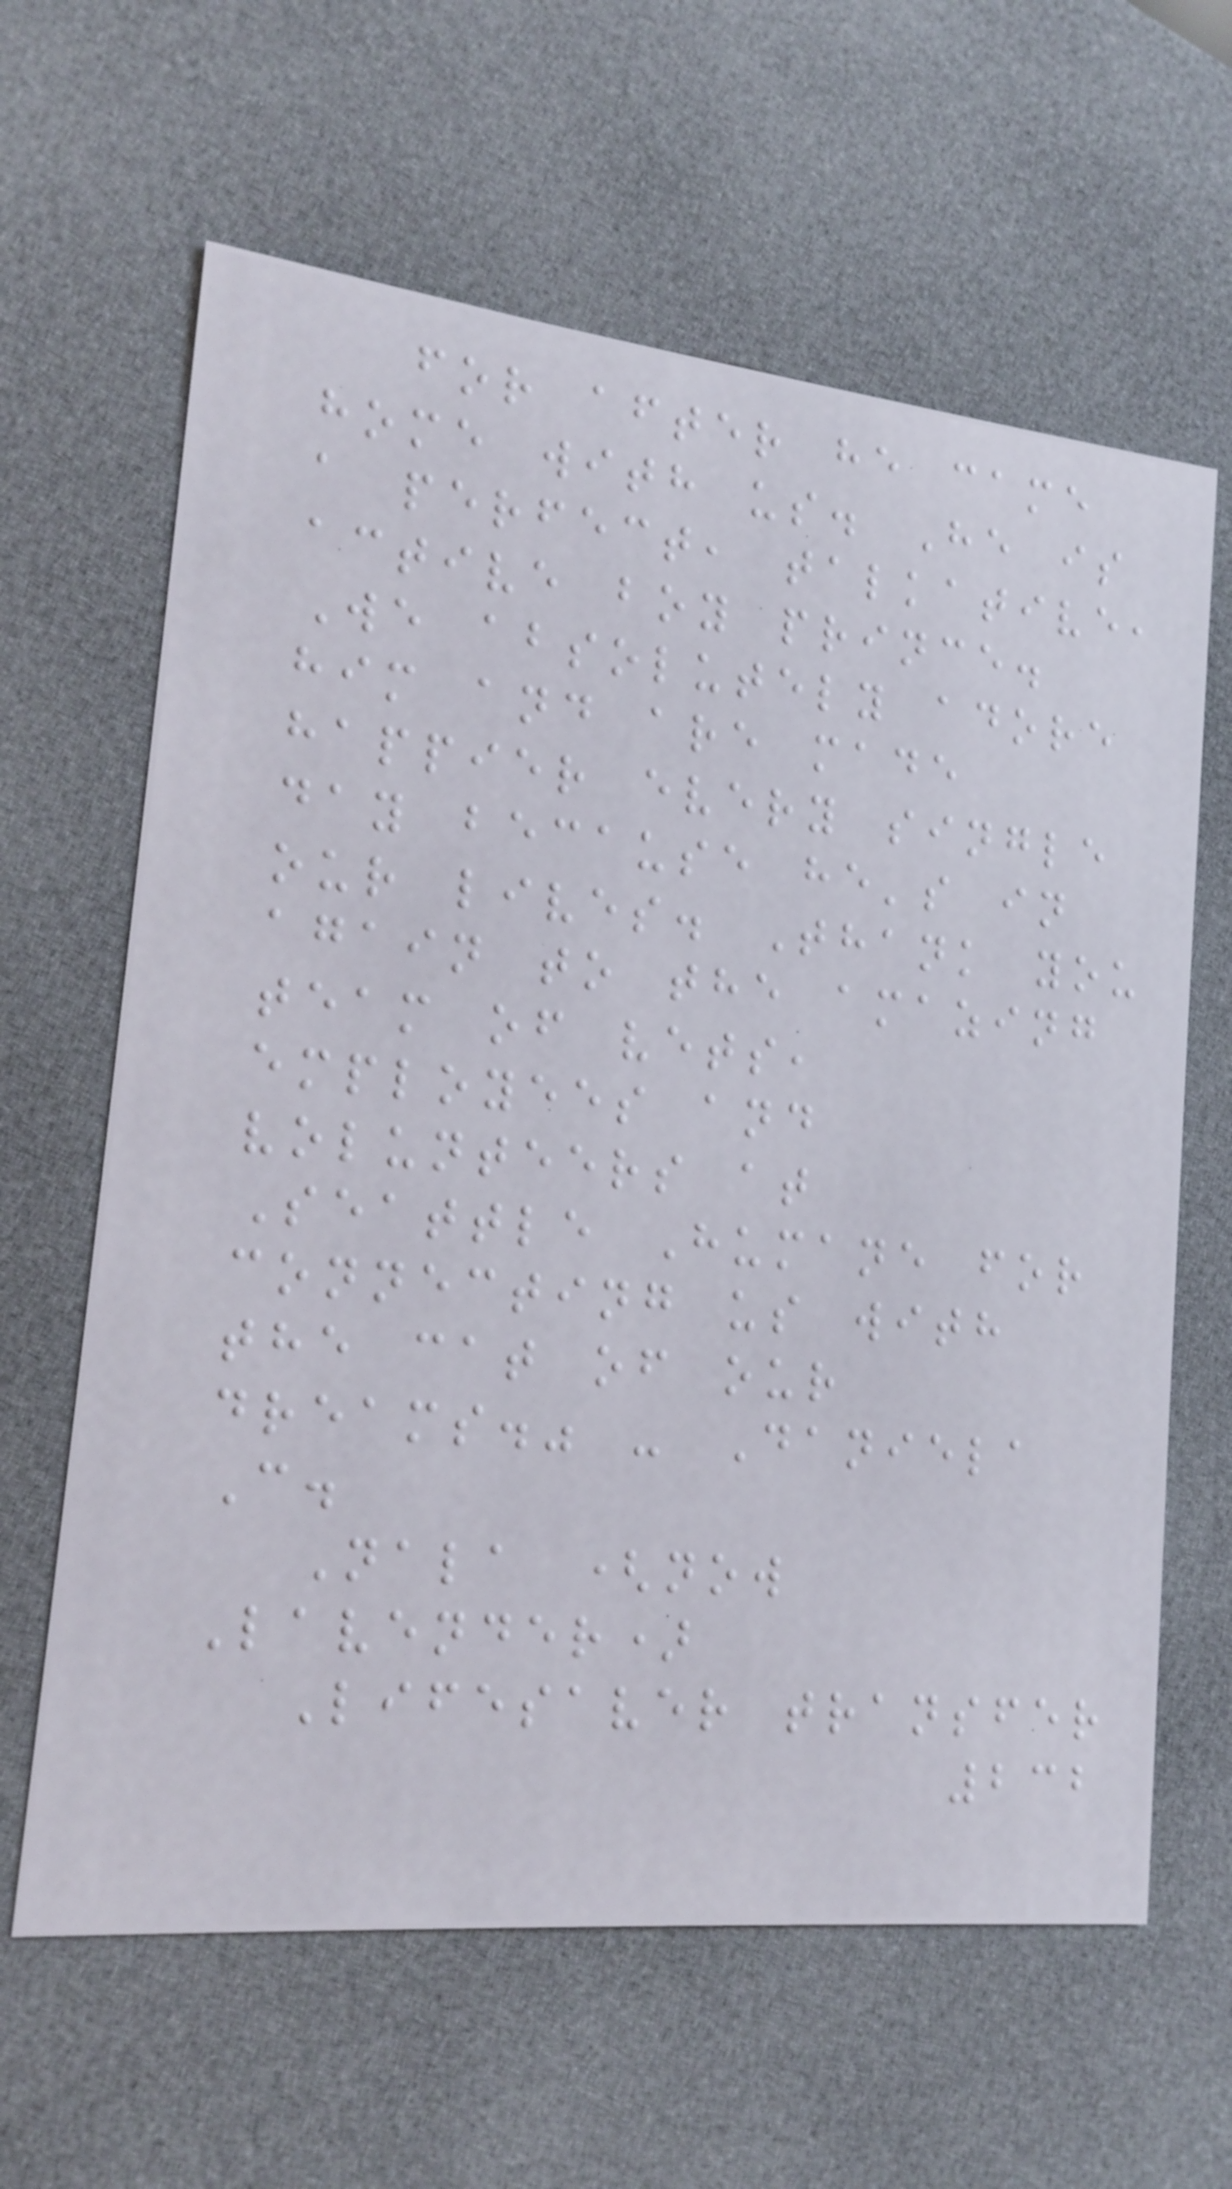for after he came
home with us. He is
a perfect, talkative,
active boy prince.
We absolutely adore
him and are made
happier every single
day because he's in
our lives. Thank you
again to the amazing
team of vets,
employees and
volunteers at
Seattle Humane for
connecting us with
the cat of our
dreams." - Daniela
C.
Nala (now
Lavender)
Lifesaver transfer
232
